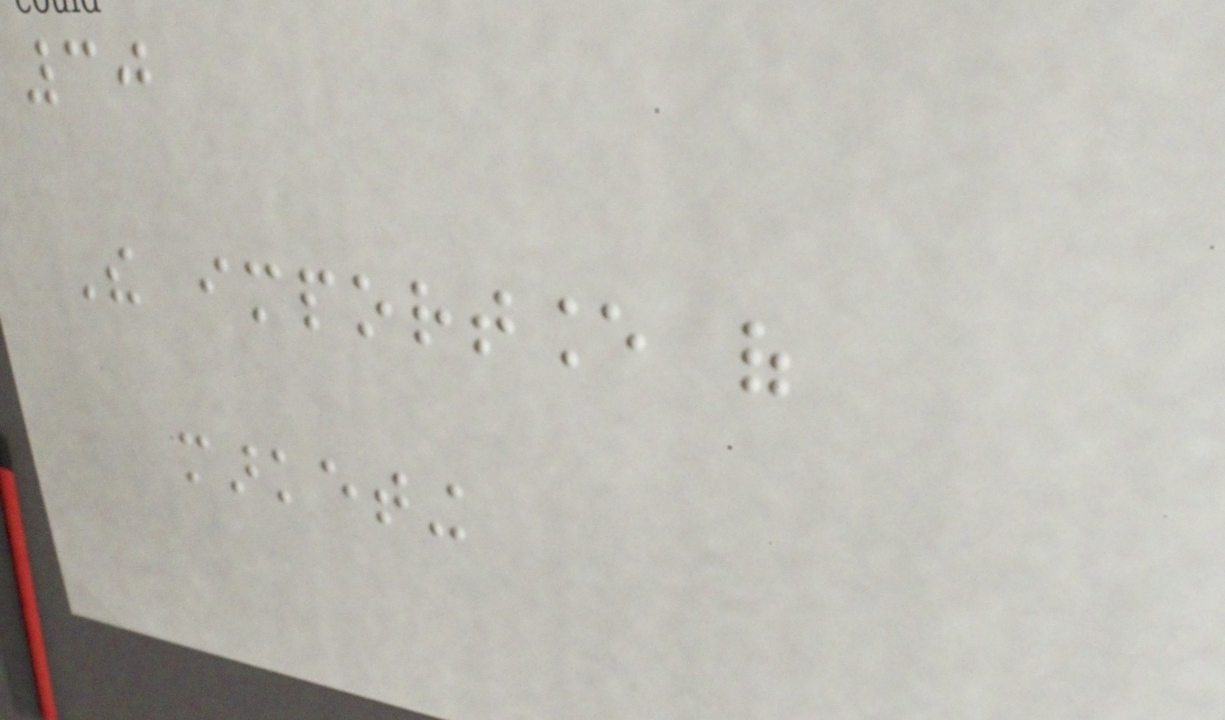30
The importance of
marketing
